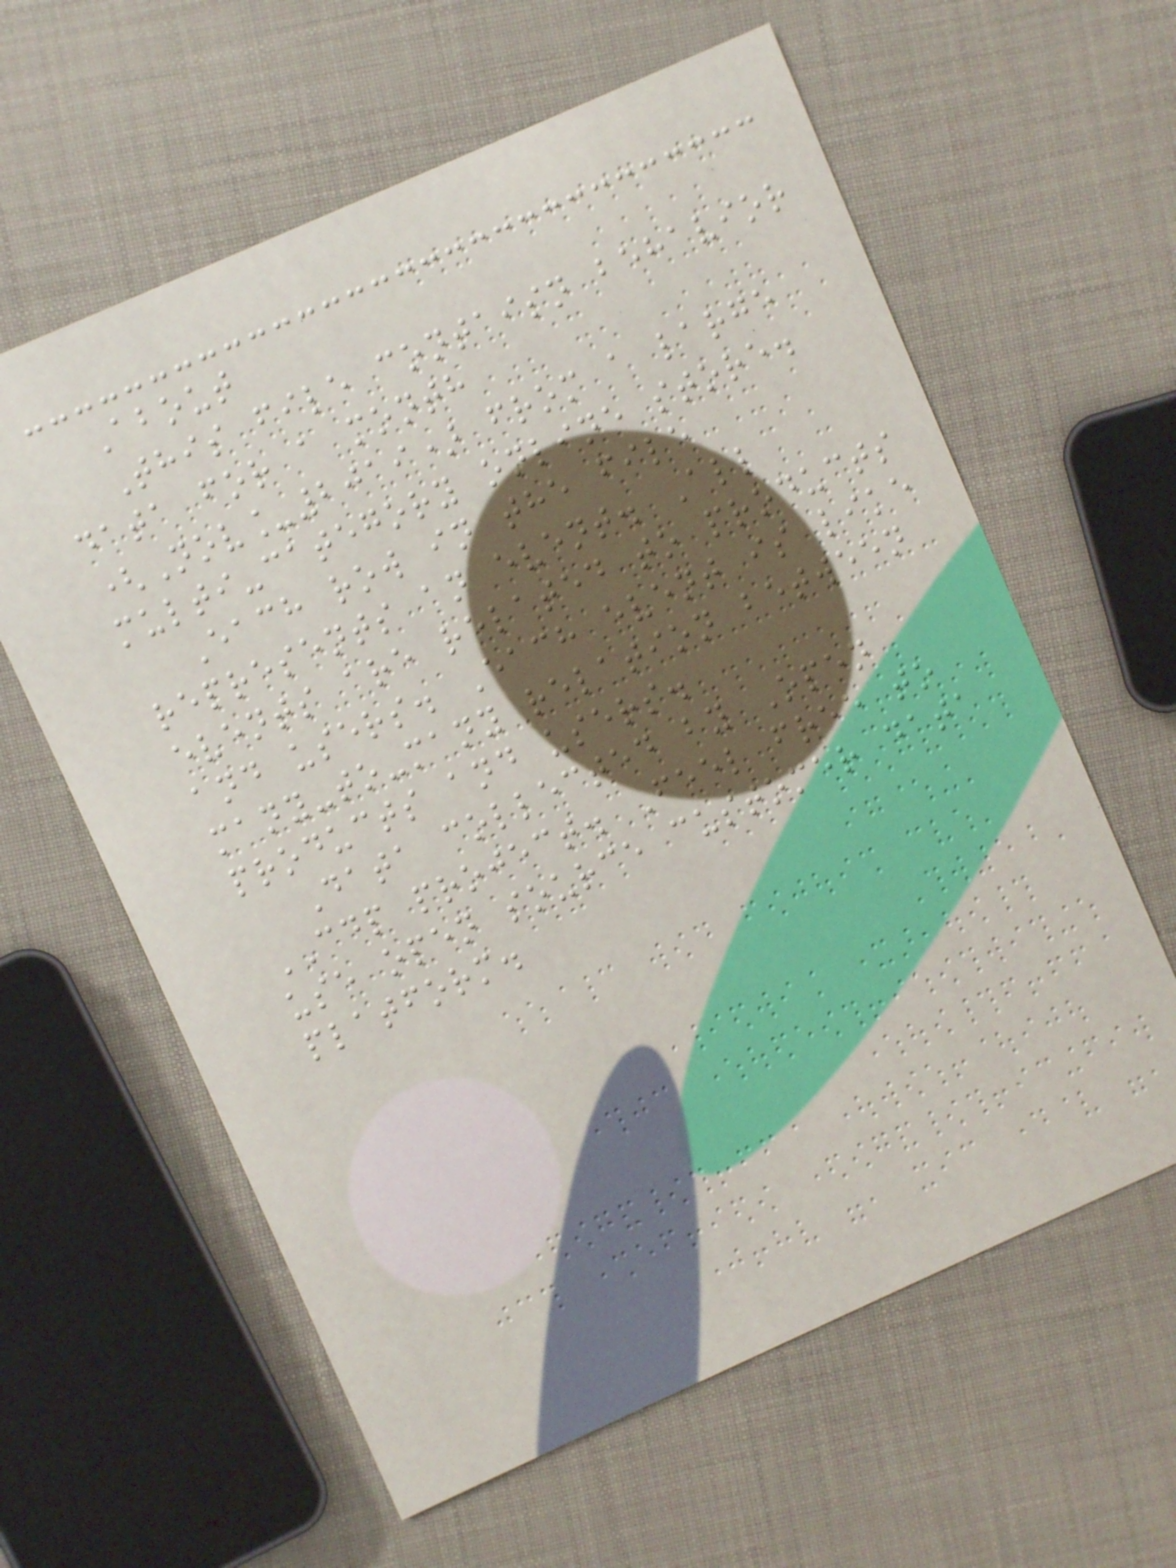About
This file contaisn behavior
data for a month
(Nov_2019) from a large
multi-category online store.
Each row in the file
represents an event. All
events are related to products
and users. Each event is like
many-to-many relation between
products and users.
Data collected by Open
CDP project. Feel free to
use open source customer data
platform.
